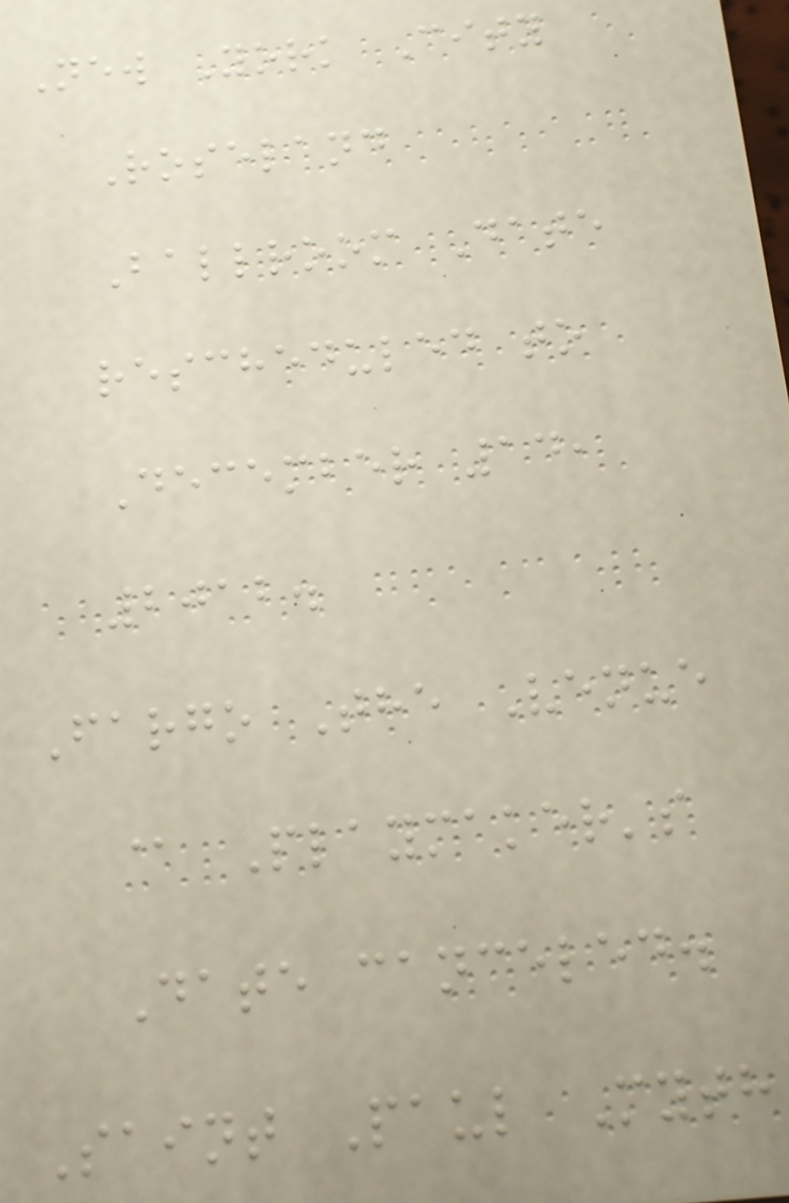New York City
Roseland
Ballroom Date
rescheduled to
December 14,
2012.
Fargo The Venue
@ Playmaker's
Date canceled.
Saint Paul Myth
